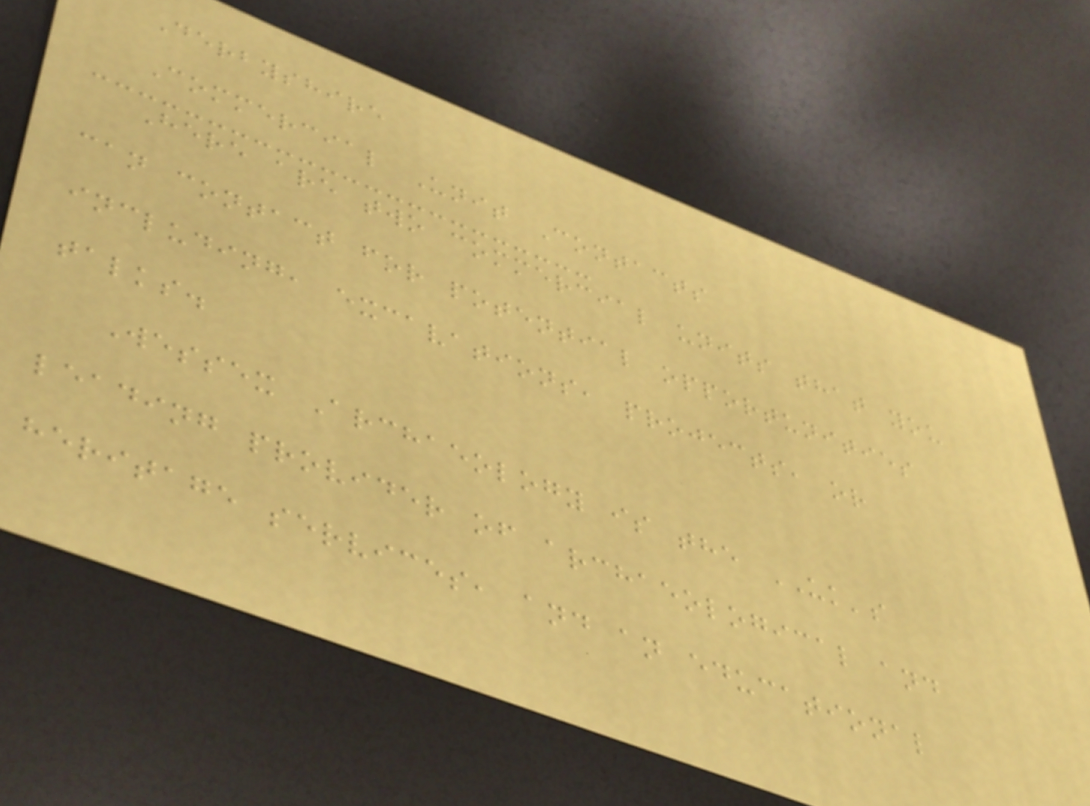Derbyshire
Commercial Unit Contacts
Here are two commercial units that you
can contact for potential opportunities
including, excavations, projects, or
talks.
Wessex Archaeology is the UK's
leading provider of archaeological and
heritage services, and an educational
